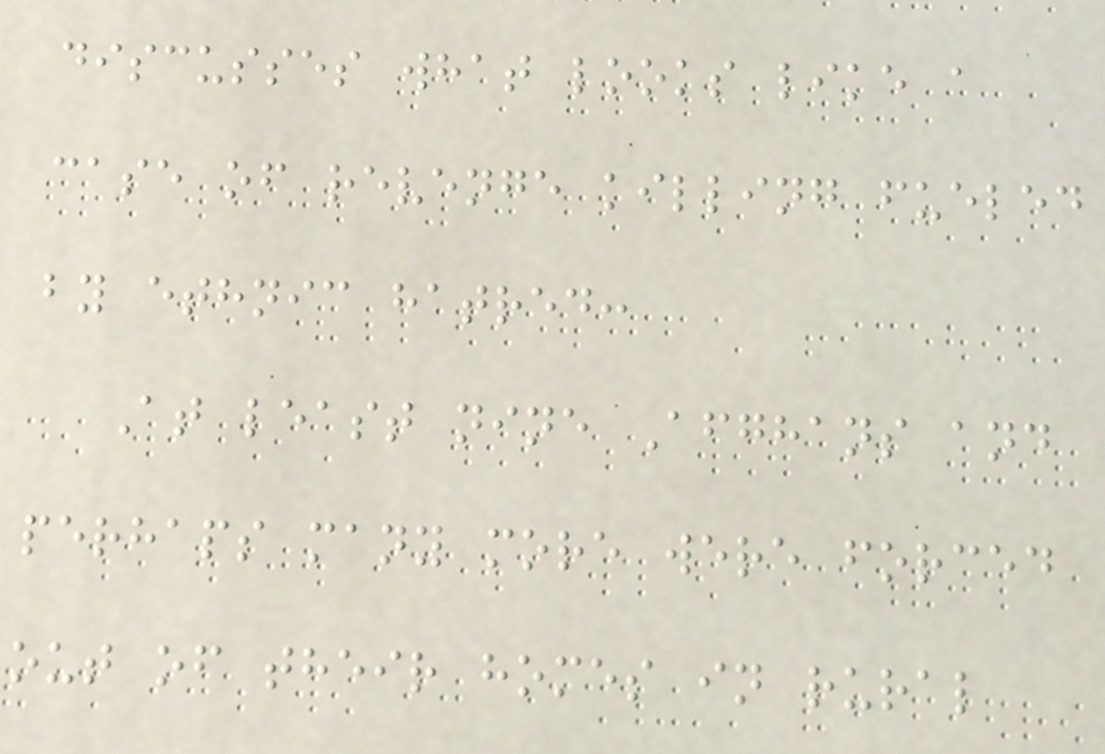discusses what looks like a
case of revenge killing fueled
by ethnic hatred:
At least nine Afghans and
perhaps many more were forced
out of their homes in rural
